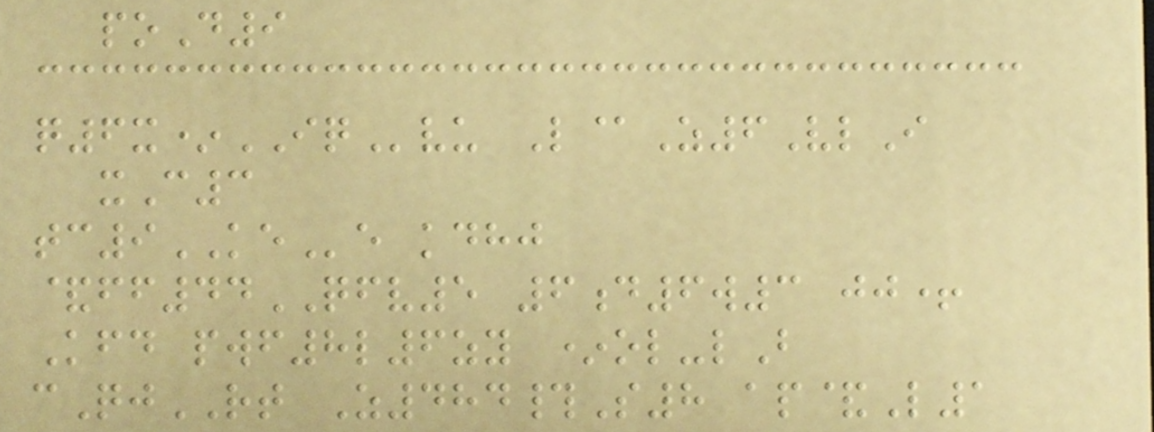poD9
q6x*IQvu L@Z6VlI
xC3
tc9KEe kdhj
&ff44QFV5 6d6w3 jj+
Kfd pwf8l6zy *ol-lB
cQjRT Z484#S8 ap&L1
